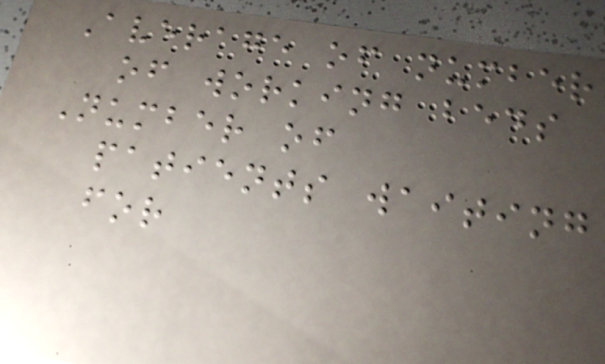Average of number
of working beds
Number of
patients waiting
for
